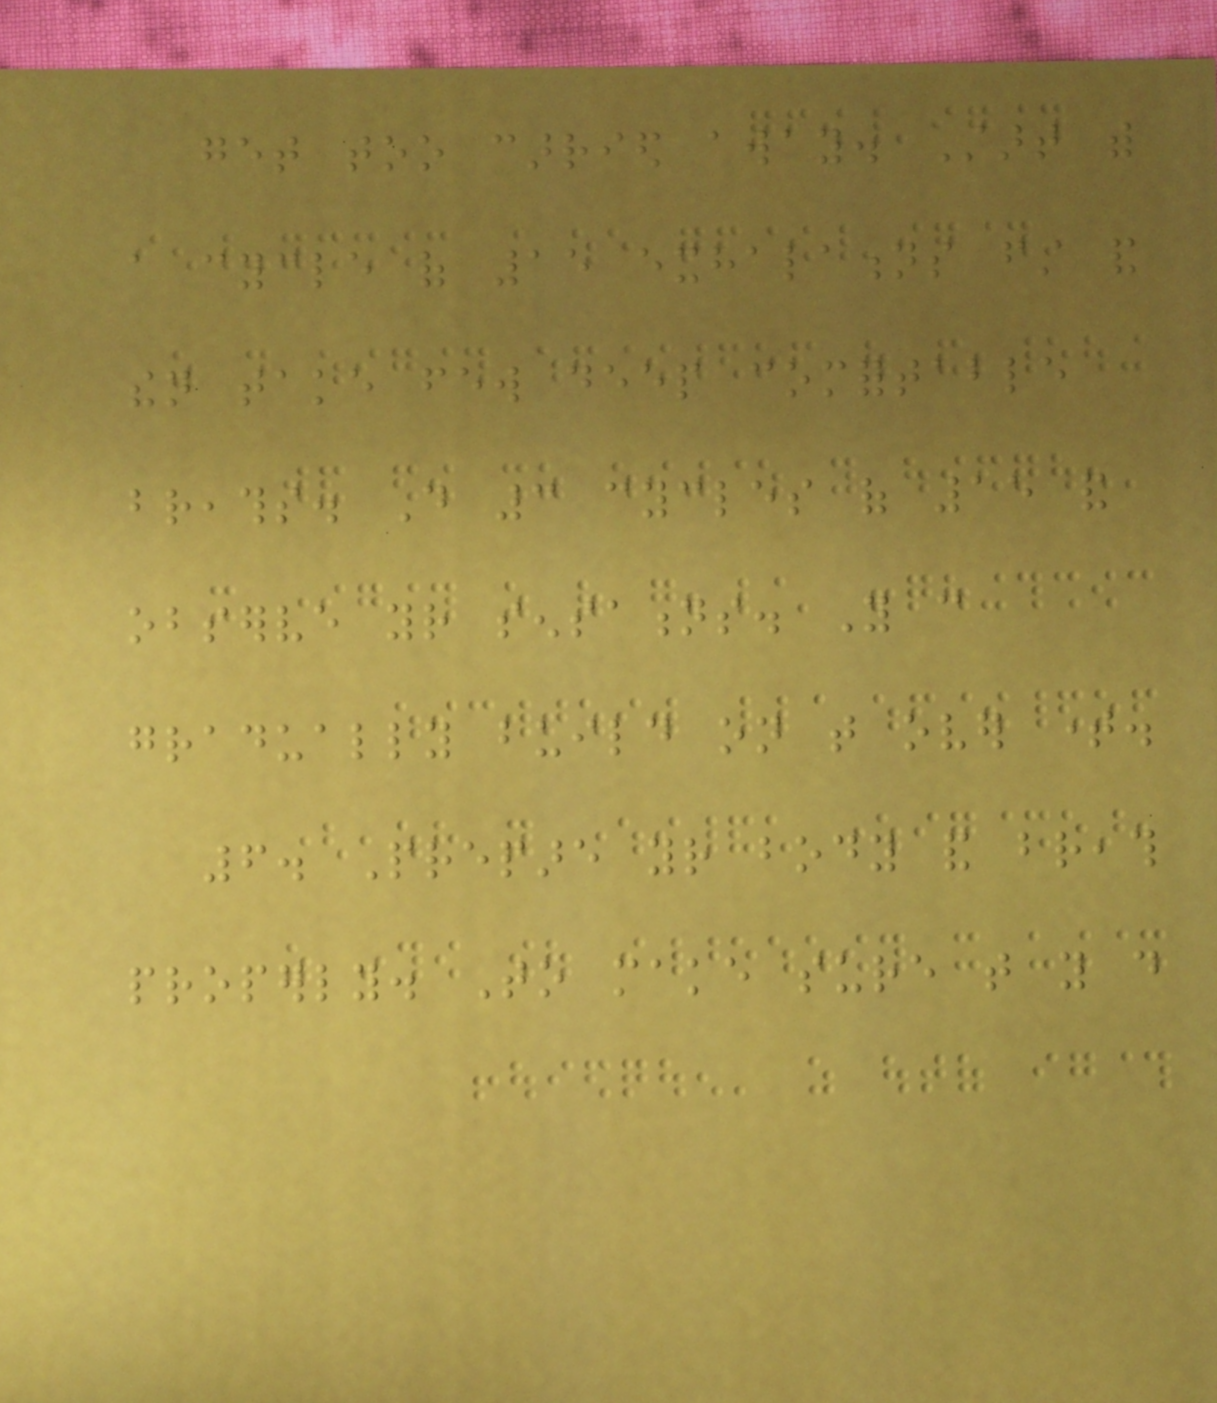get too carried away. Start with
a cycle of 15 exhalations first and
then take few deep comfortable
breaths. Do 3 cycles of 15 and
observe your sensations. You can
gradually build on that over time.
6. Prepare your body and breath
properly. To make sure that you do
